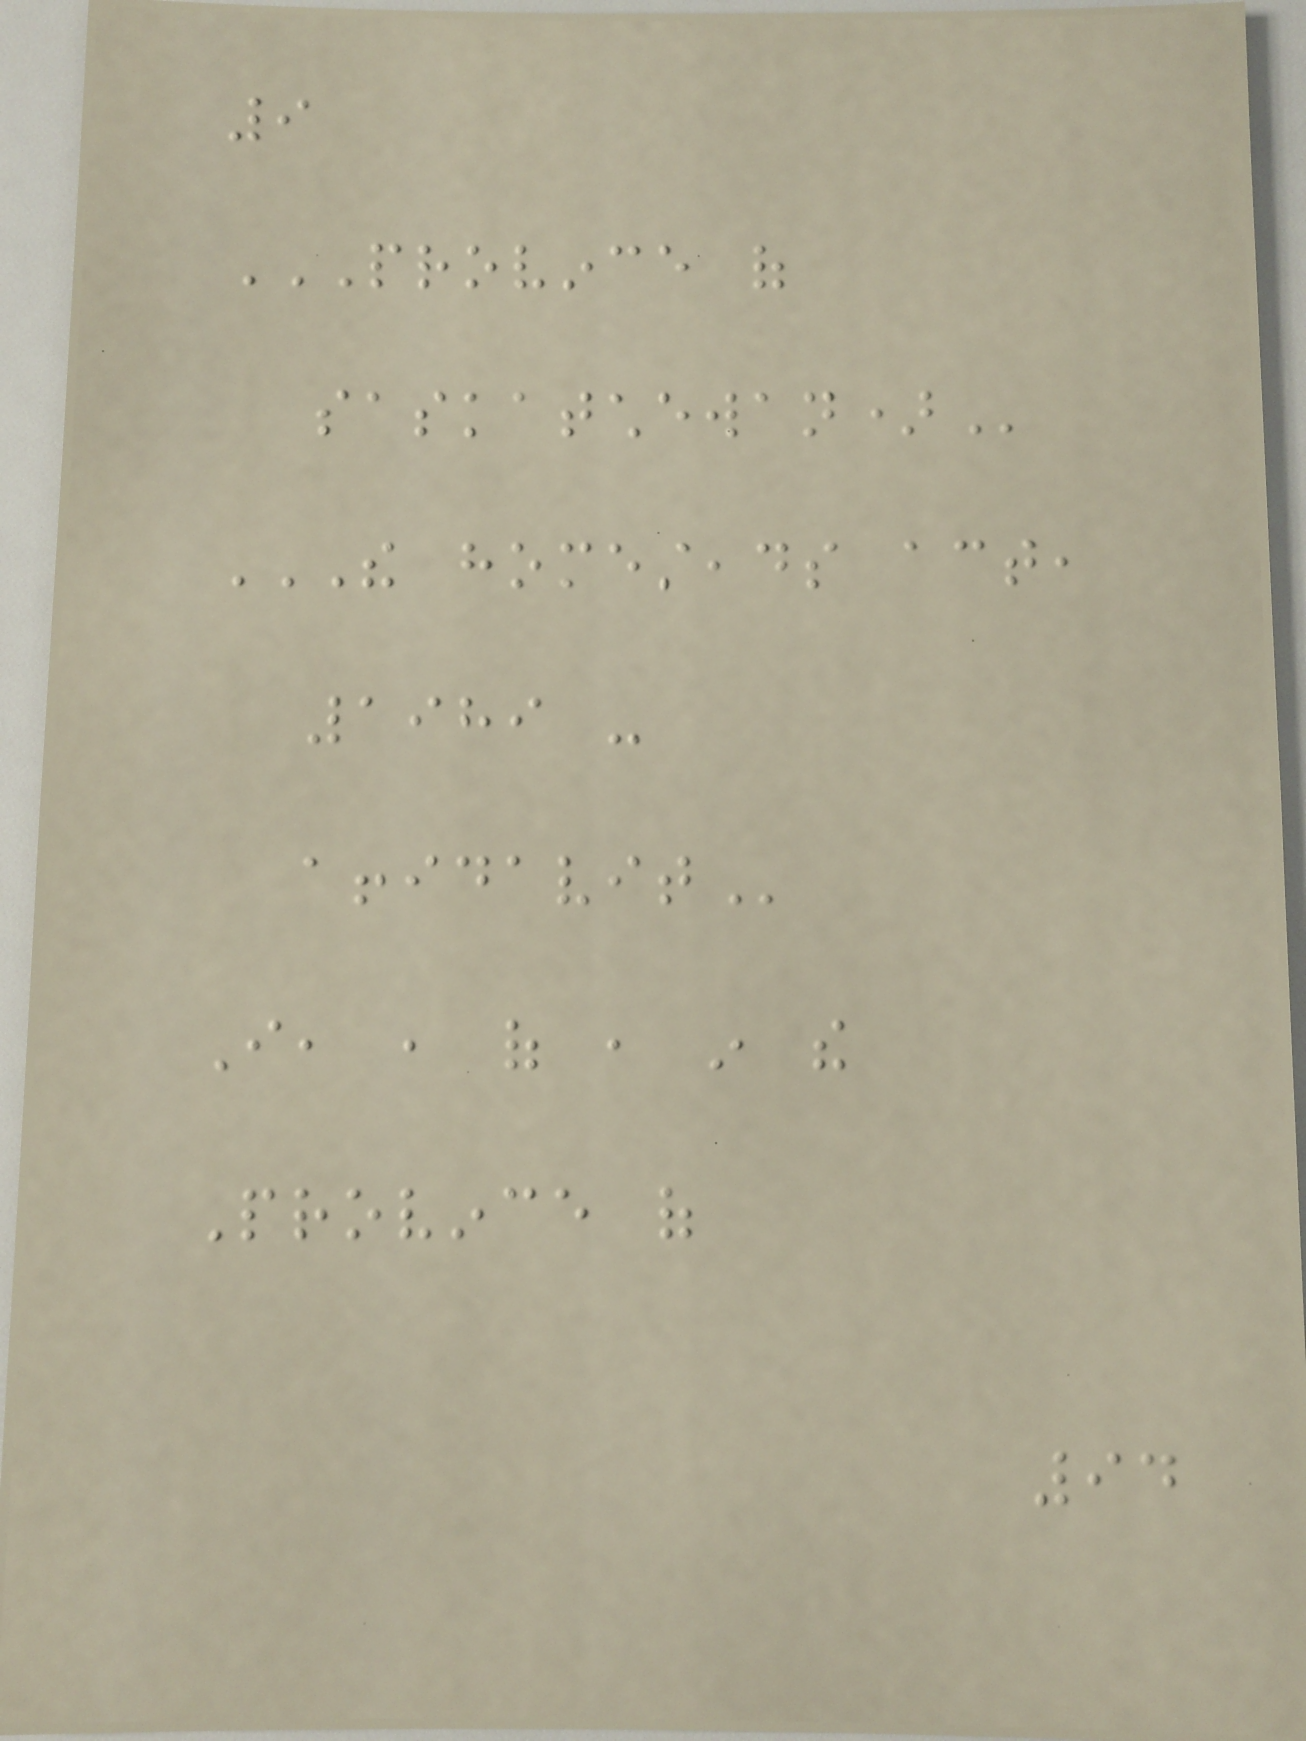9
PROVINCE OF
SASKATCHEWAN)
THE HOMESTEADS ACT,
1989 -
AFFIDAVIT
I, , of , in the
Province of
94
